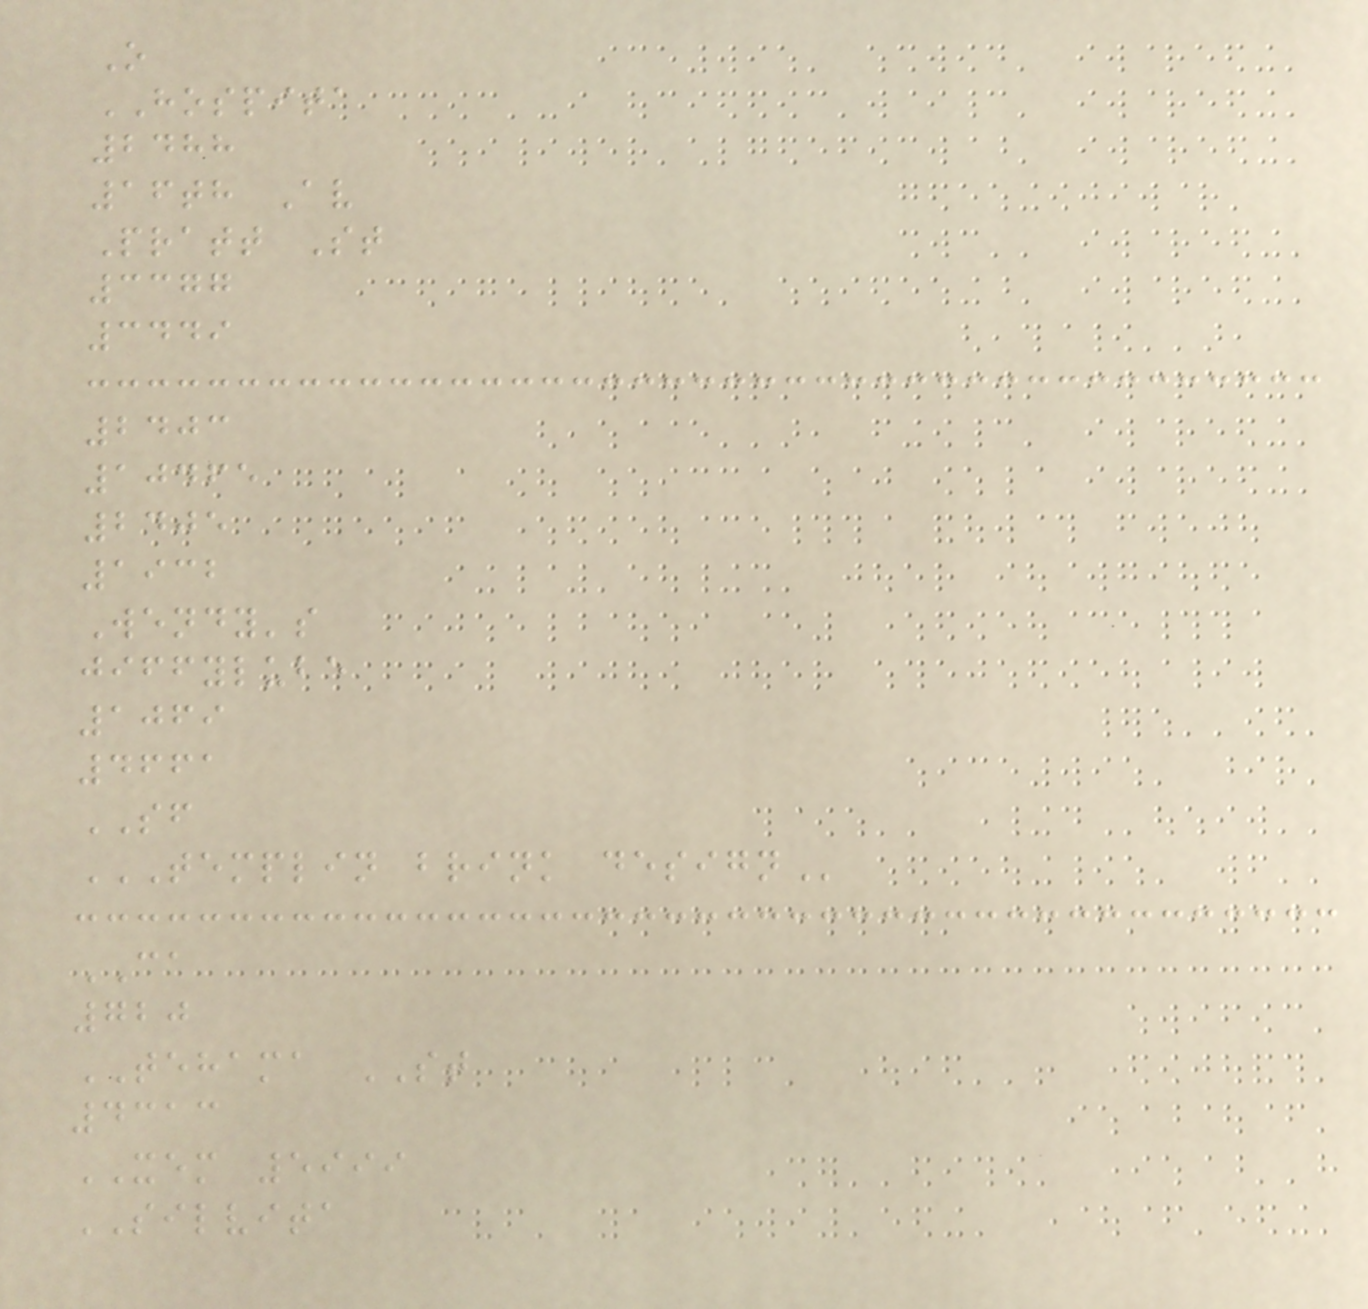O
HOSPITA
2488
16th Av
Pratt St
3377
3449
2403
10465
2405
1932
Wendy's
jiffylube
1069
4661
SF
TEMPLIN BRINK DESIGN
CA
720
TEHAMA ST
4313
XEM 5999
SILVITA
